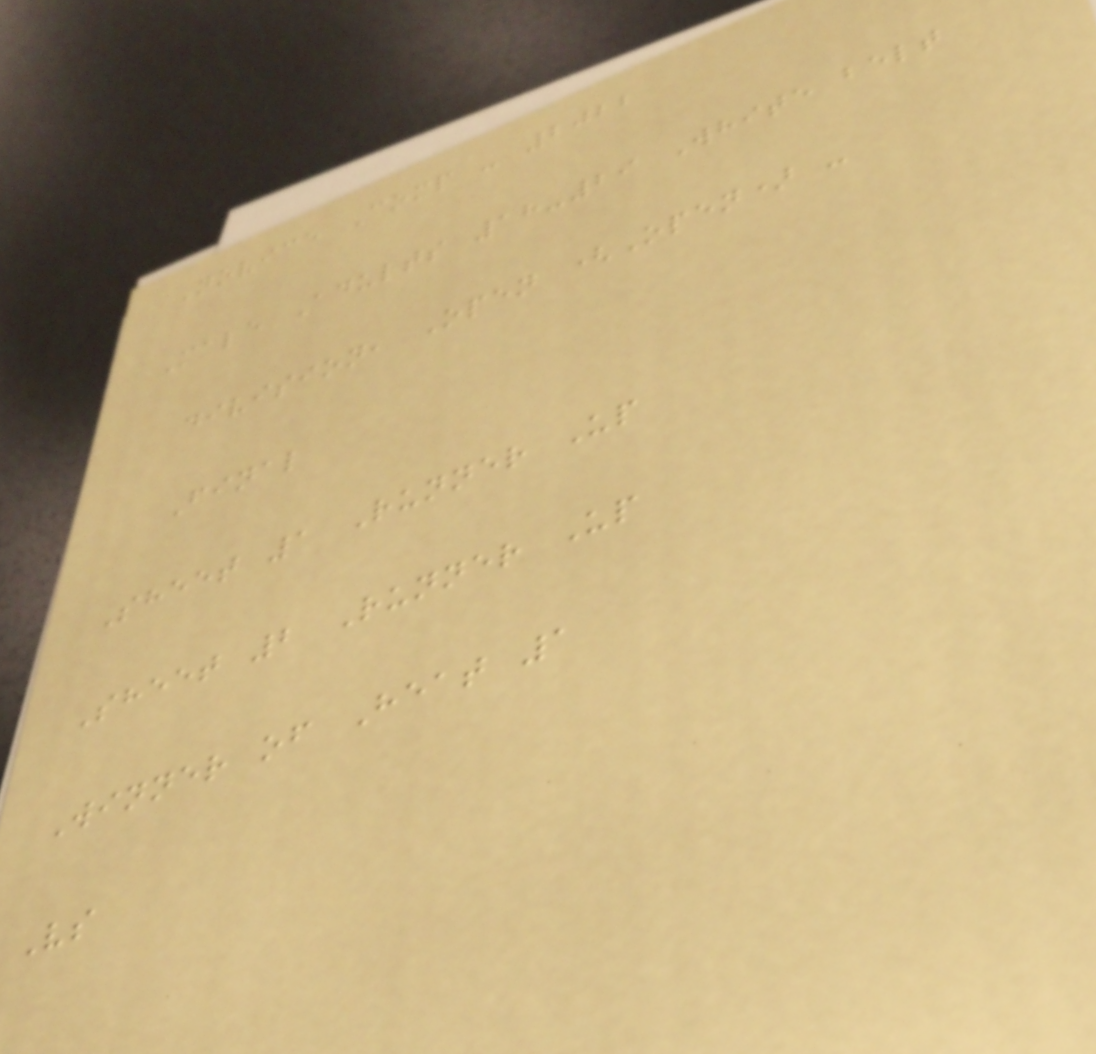Novice Comp - 2022
Male Adults 18-29 White belt
division, Open (Open) -
Final
Sheet 1 Runner Up
Sheet 2 Runner Up
Winner of Heat 1
Vs
